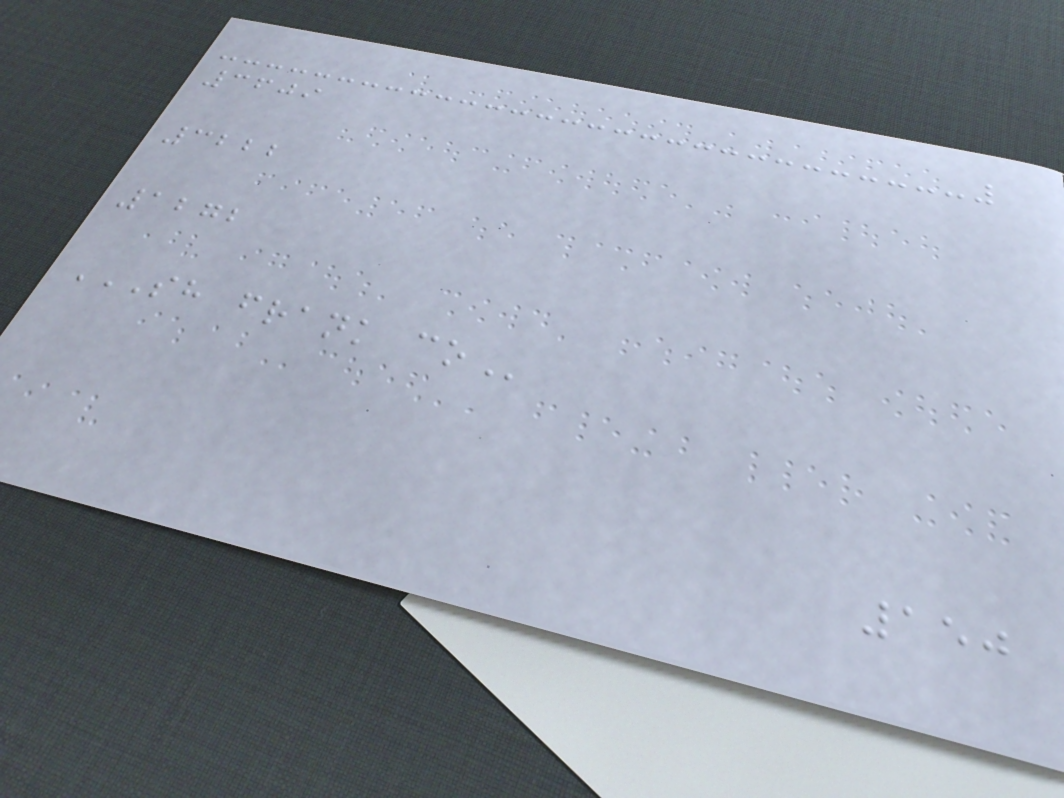3609
3222
1272
SH FRANK CO
150
